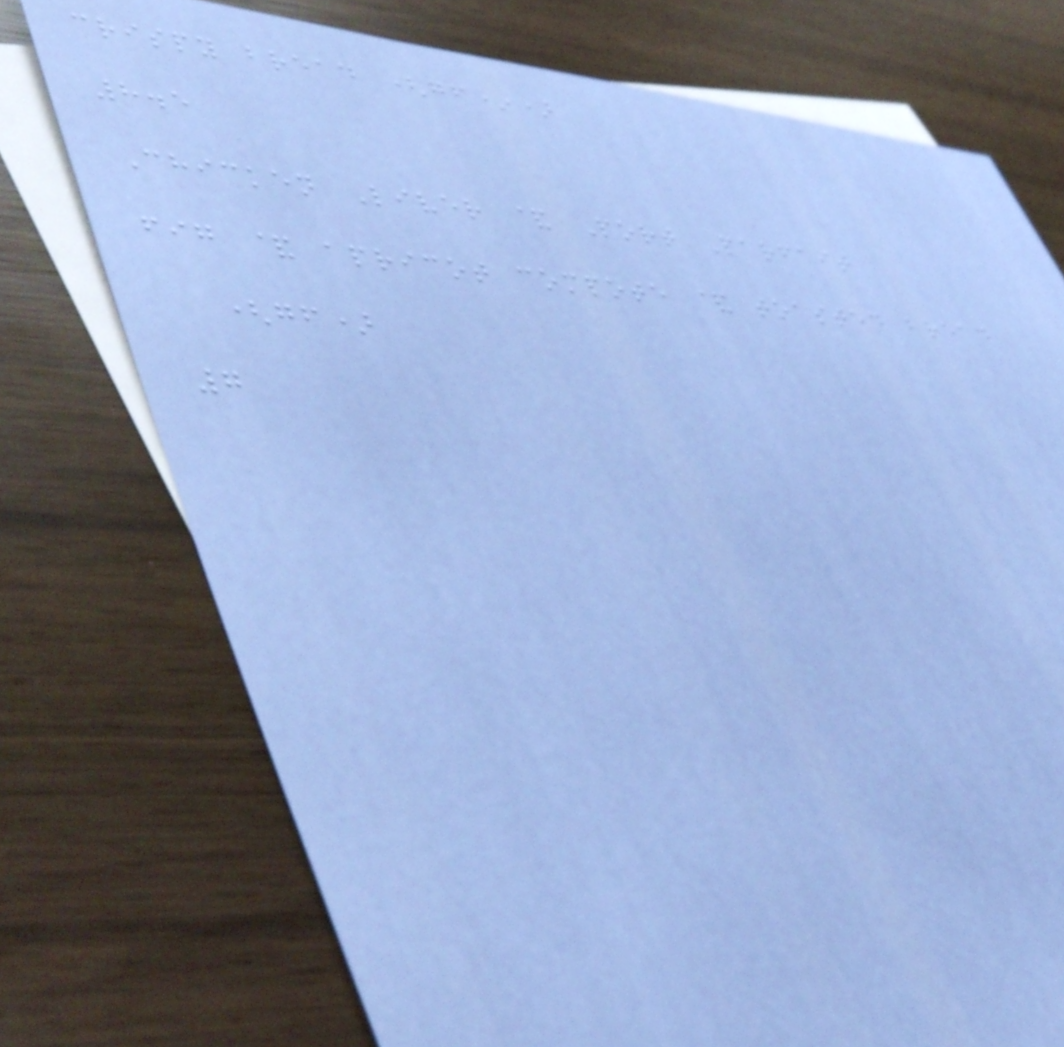crispy bread (gf*)
8.5
Chicken Liver & Port Parfait
fig & apricot compote & toasted bread
(gf)
7
